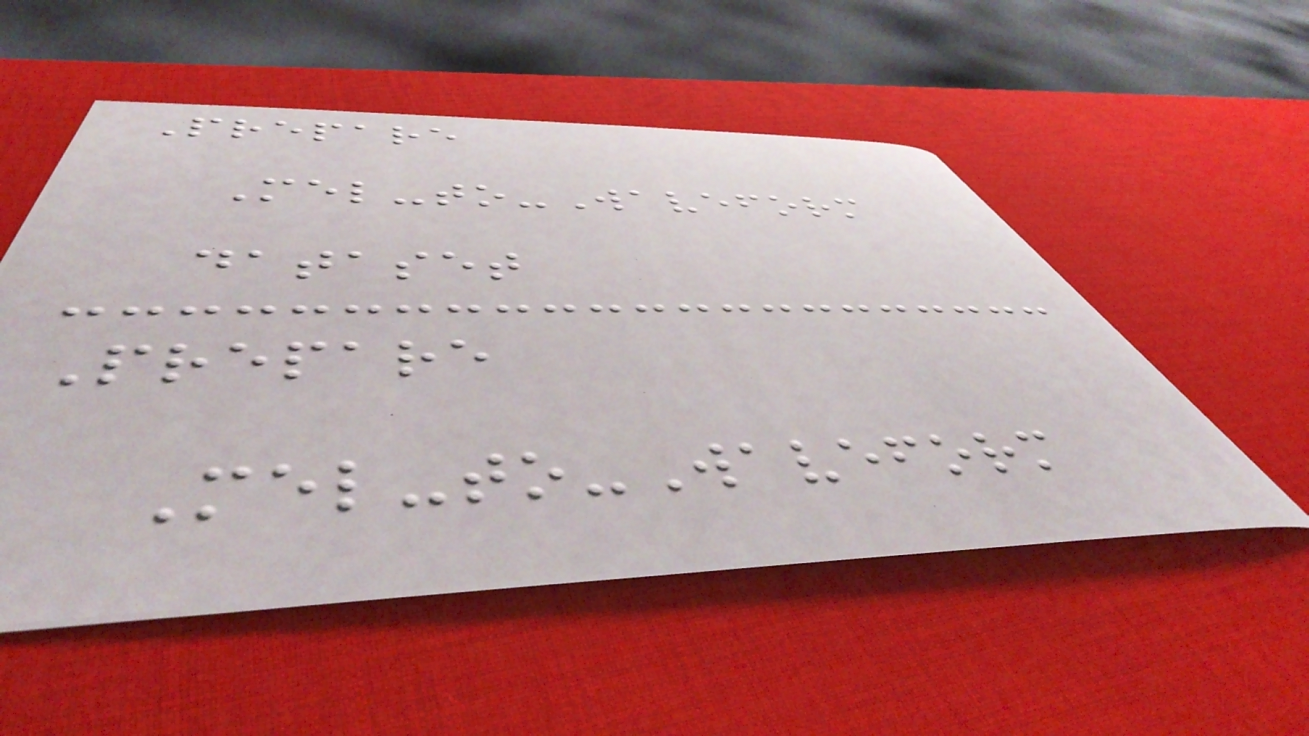Prepare
Mel-to-Waveform
dataset
Prepare
Mel-to-Waveform
